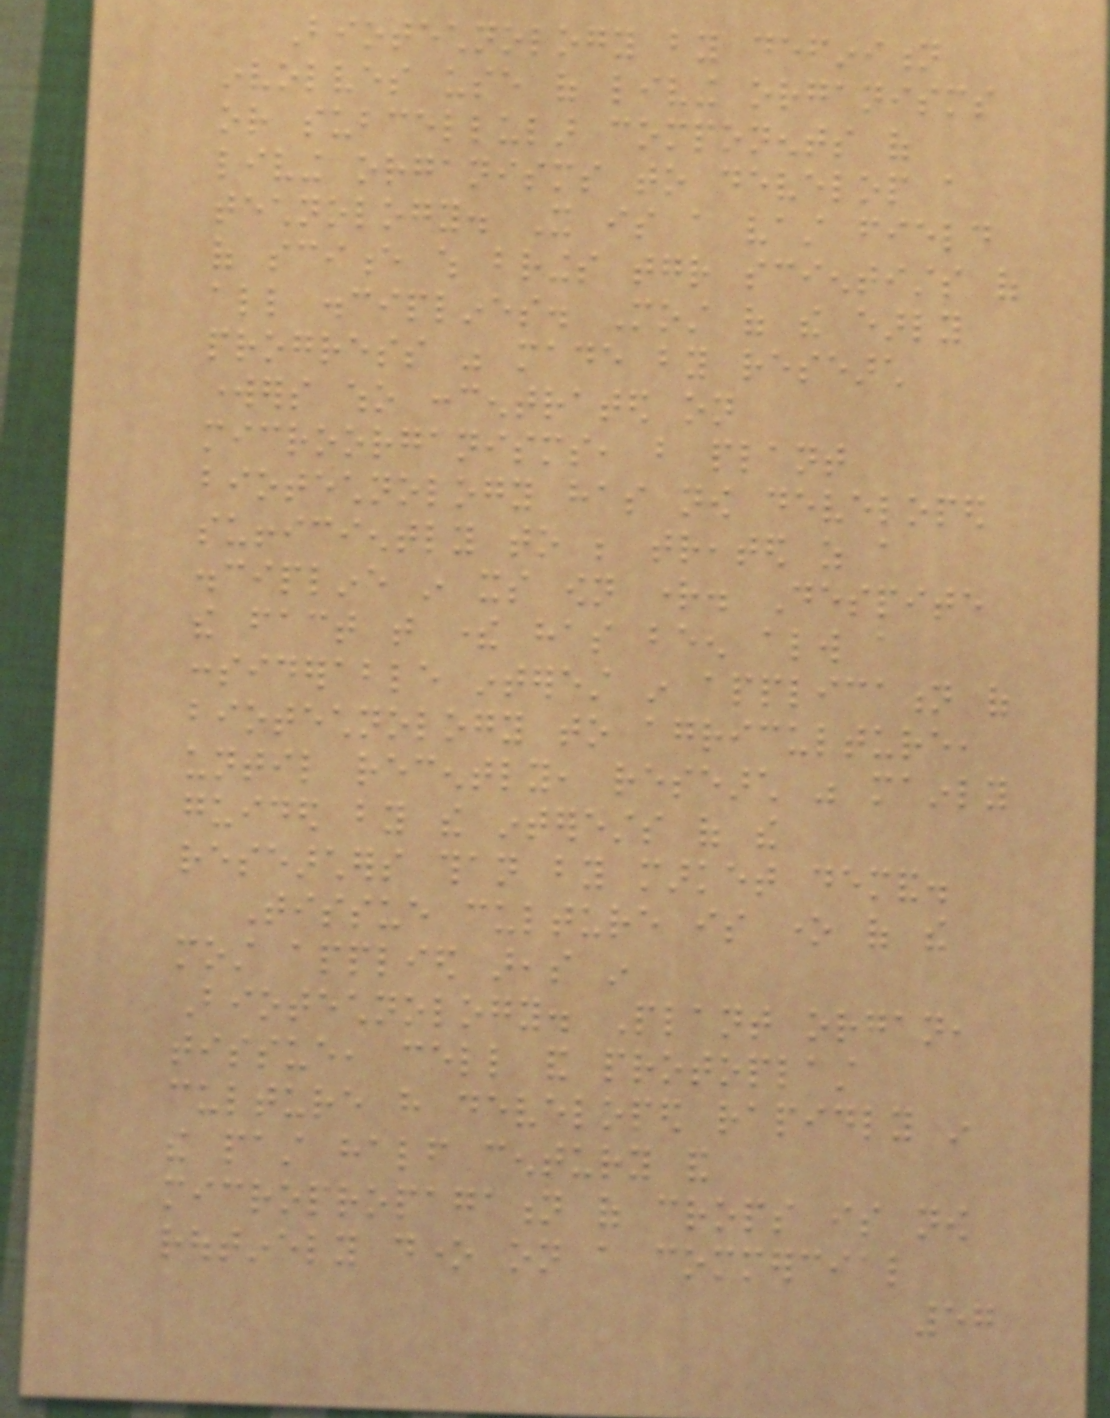Biotechnology by definition
involves use of living organisms
or subcellular components of
living organisms to develop a
technology. It is a vast field
of science which brings together scientists of
all disciplines. Most of the early
progress was made by research
workers who concentrated on
microorganisms, but plant
biotechnology has now developed
sufficiently to be treated as a
discipline in its own right. Despite
the fact that there has been always a
considerable interest in application of
biotechnology to agriculture,
until recently, research was mainly
guided by the interests of the
researchers than by market demand.
Tissue culture is one of the
most applied areas in
Biotechnology. Plant organ,
tissue, cell and protoplast
culture have developed rapidly in
the past half century and
micropropagation of crops is now
routinely done on a commercial
57
